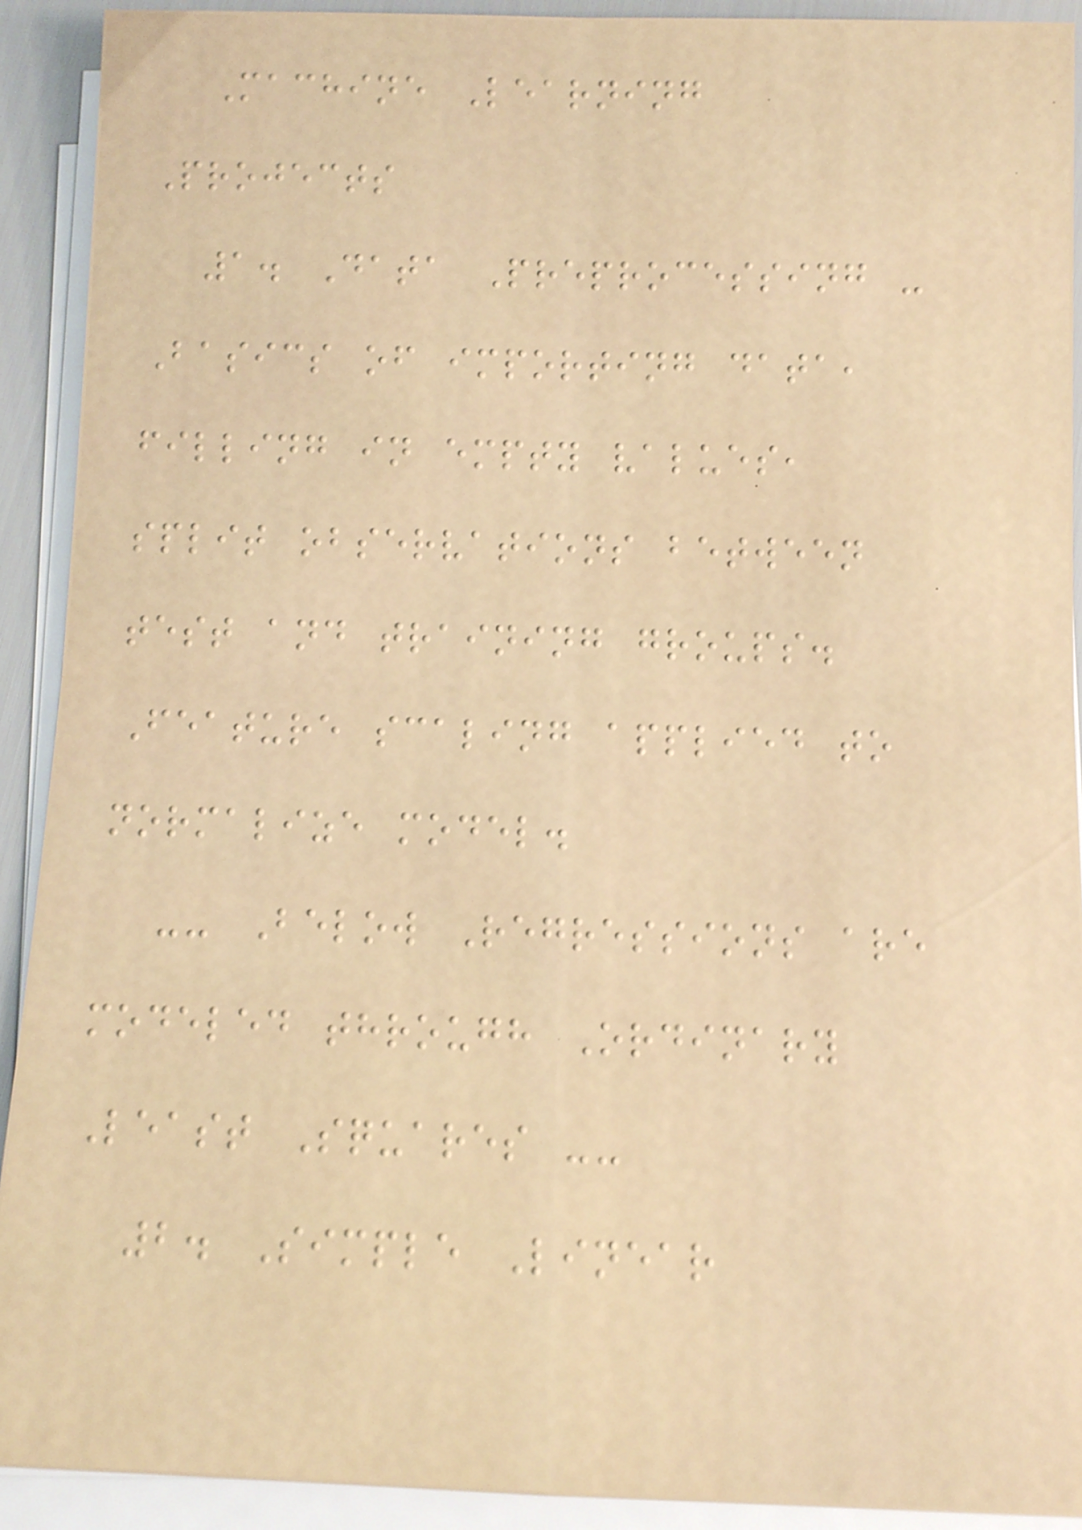Machine Learning
Projects
1. Data Preprocessing -
Basics of importing data,
filling in empty values,
split observations between
test and training groups.
Feature scaling applied to
normalize model.
-- Below Regressions are
modeled through Ordinary
Least Squares --
2. Simple Linear
